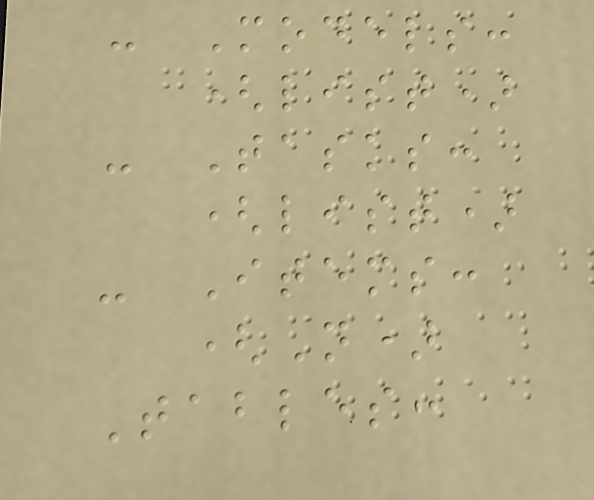- Models:
(list)
- Tasks:
(list)
- Items:
(N)
Tables:
